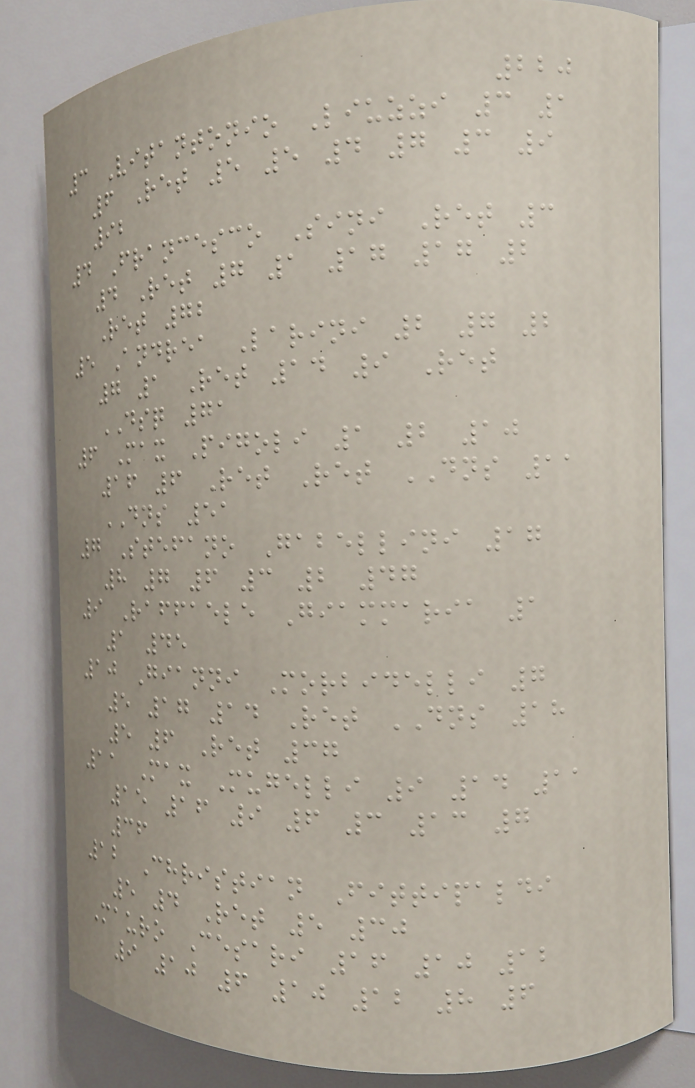220
3 Vitantonio Liuzzi 3 1
6 Ret 5 5 4 7 3 9
92
4 Francesco Sini Ret 3
4 Ret 7 1 17 17 2
Ret 72
5 Andrea Larini 2 7 2
7 1 Ret 14 9 Ret
DSQ 71
6 Max Pigoli 1 2 10
16 6 Ret Ret DNS 11
DNS 51
7 Stefano Gabellini 17
8 7 6 3 2 47
9 Raffaele Giammaria 1
1 45
10 Gianni Morbidelli 7
5 17 14 Ret DNS 18
5 6 Ret 37
11 Max Mugelli 9 14 11
15 16 9 6 3 13 7
36
12 Christian Fittipaldi
5 4 Ret 5 30
Mauro Cesari 16 10 12
9 10 6 10 12 8 6
